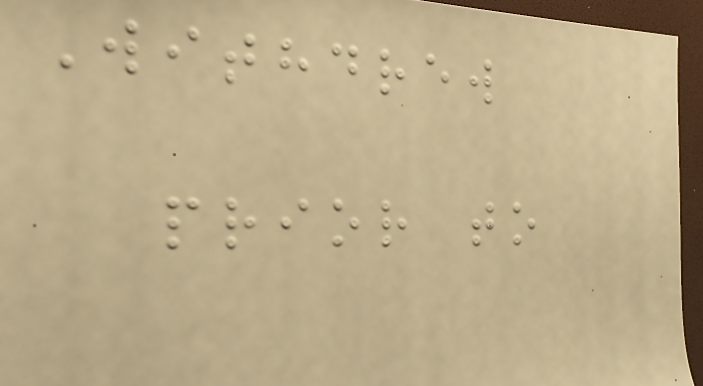Withdrew
prior to
